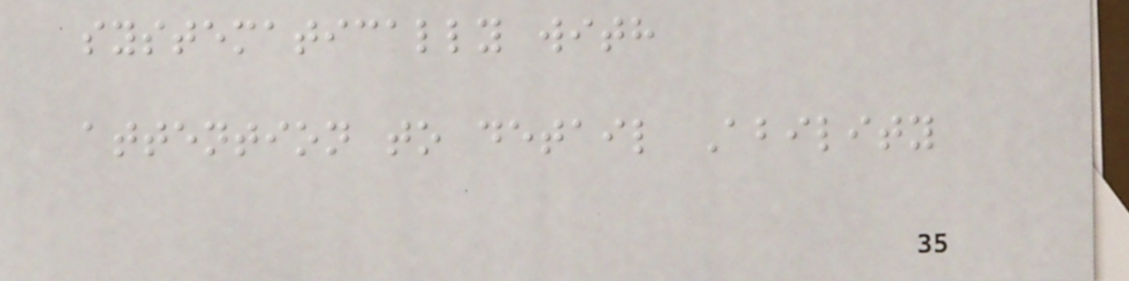systematically with
attention to detail Ability
